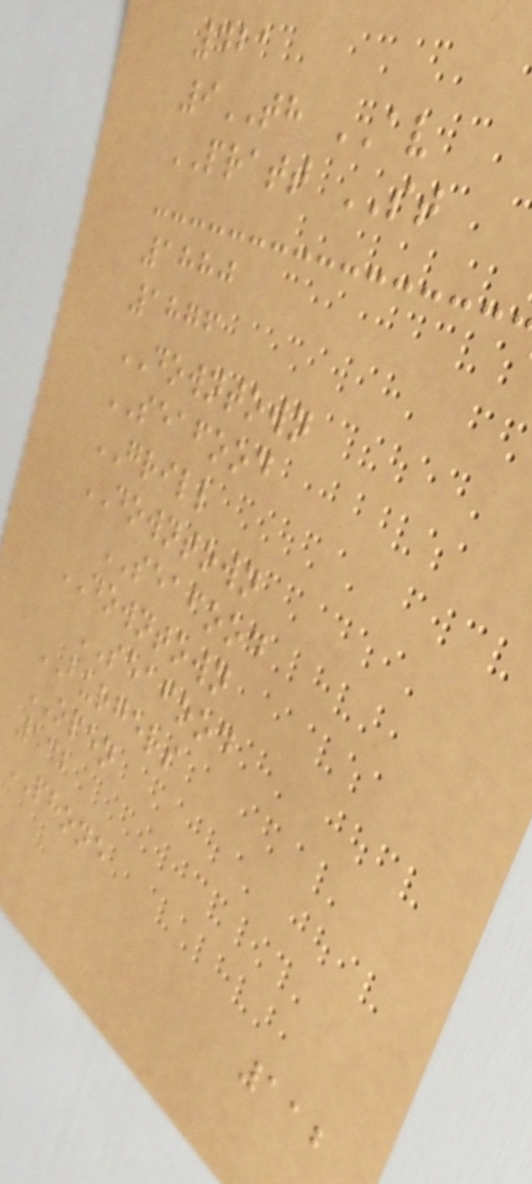421
9TH AV
PRATT ST
1880
1876
DOWNTOWN
SEAFOOD
GRILL
DOWNTOWN
SEAFOOD
DOWNTOWN
SEAFOOD
BURGERS
OPEN
132
PHONE
112
